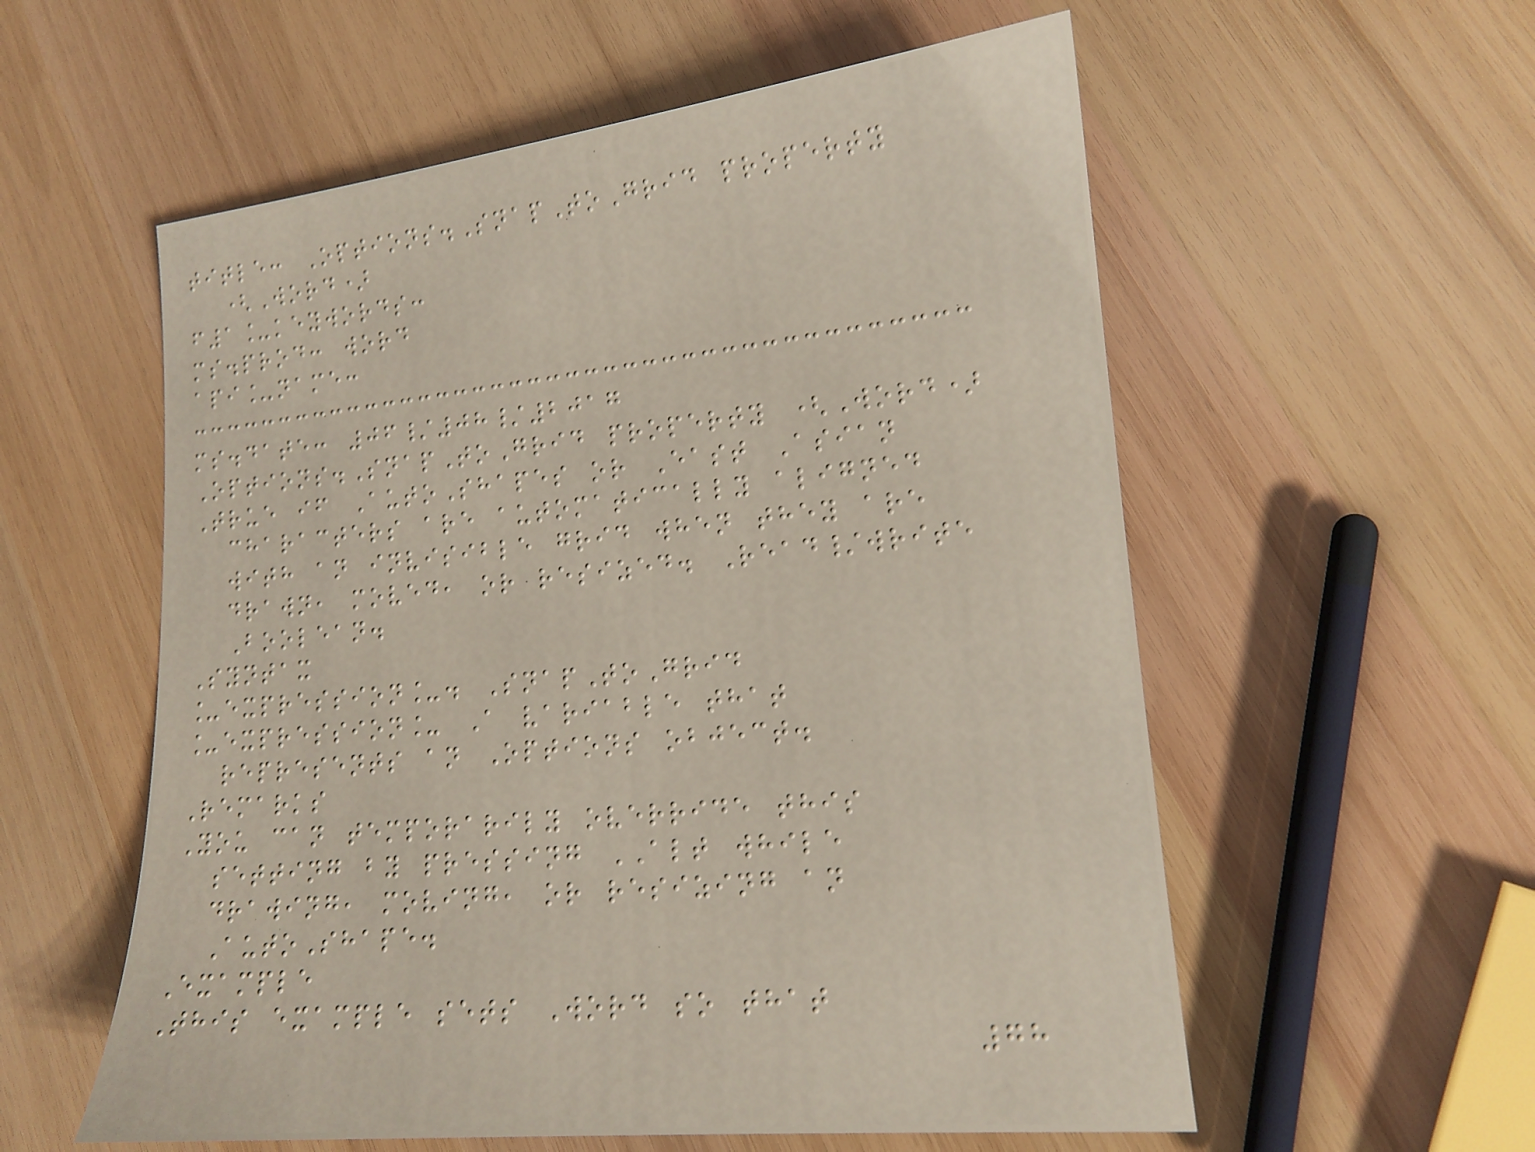title: Options.SnapToGrid property
(Word)
f1_keywords:
ms.prod: word
api_name:
ms.date: 06/08/2017
Options.SnapToGrid property (Word)
True if AutoShapes or East Asian
characters are automatically aligned
with an invisible grid when they are
drawn, moved, or resized. Read/write
Boolean.
Syntax
_expression_. SnapToGrid
_expression_ A variable that
represents an Options object.
Remarks
You can temporarily override this
setting by pressing ALT while
drawing, moving, or resizing an
AutoShape.
Example
This example sets Word so that
78
